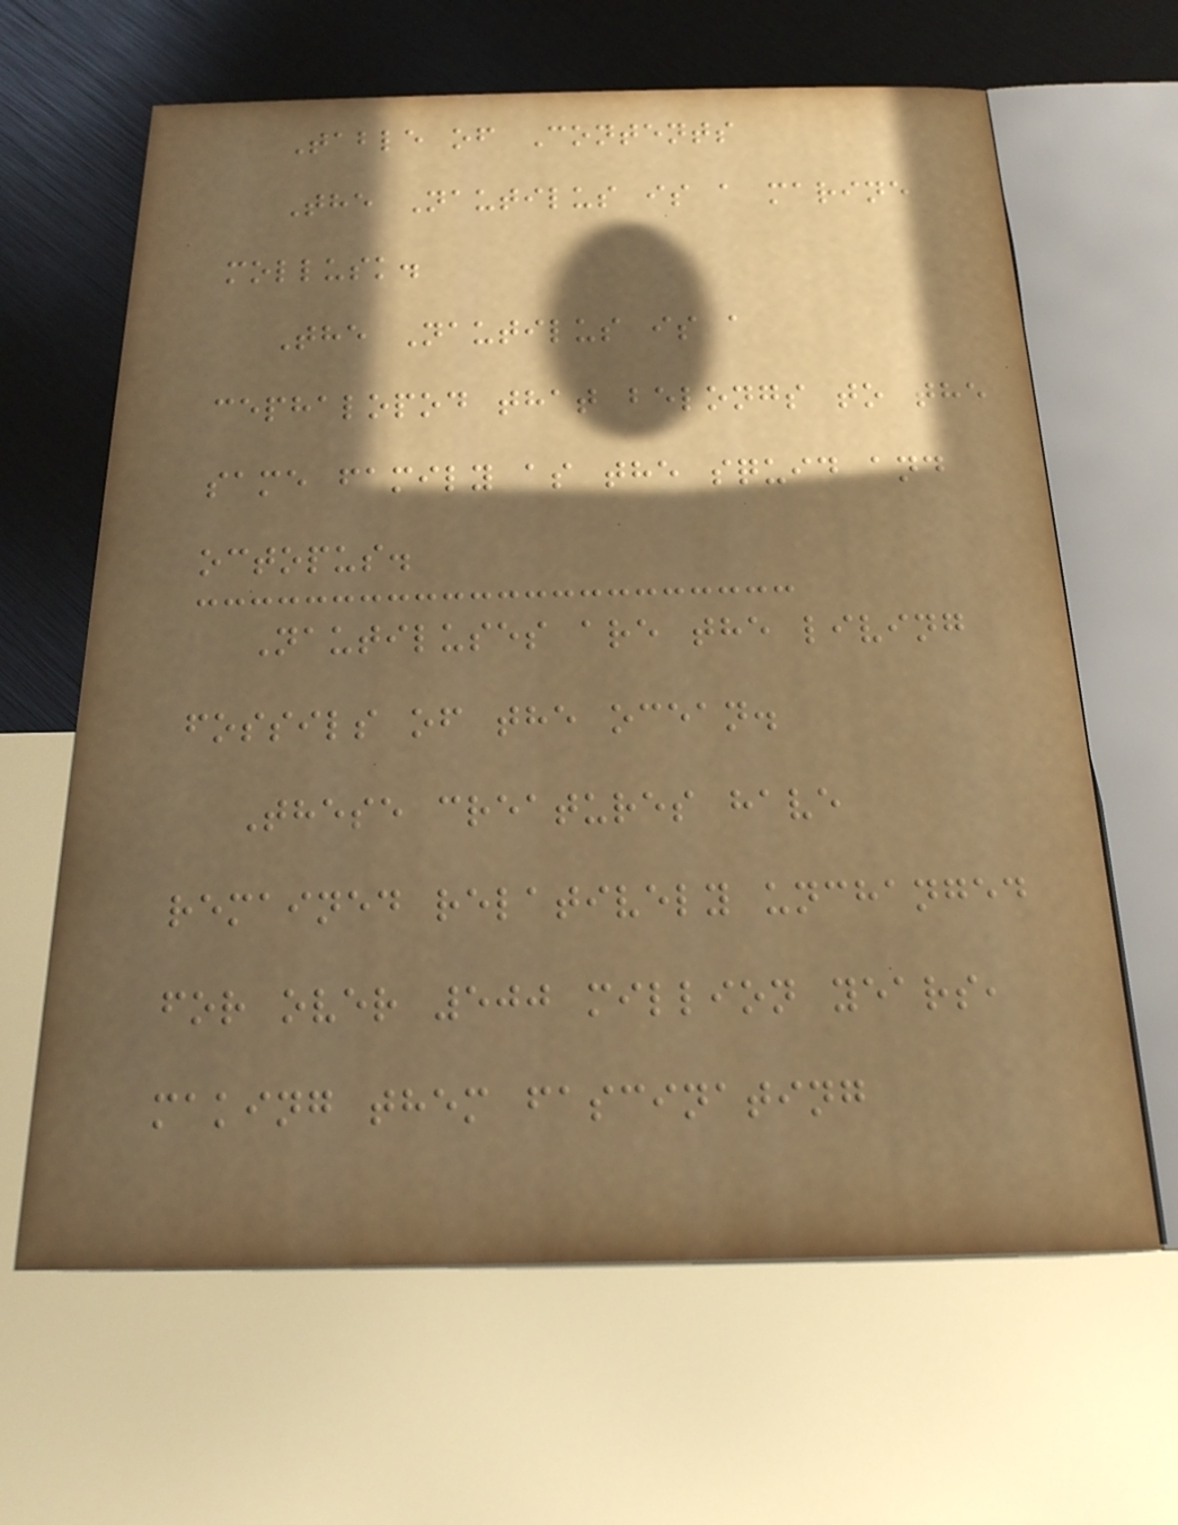Table of Contents
The Nautilus is a marine
mollusk.
The Nautilus is a
cephalopod that belongs to the
same family as the squid and
octopus.
Nautiluses are the living
fossils of the ocean.
These creatures have
remained relatively unchanged
for over 500 million years,
making them fascinating
